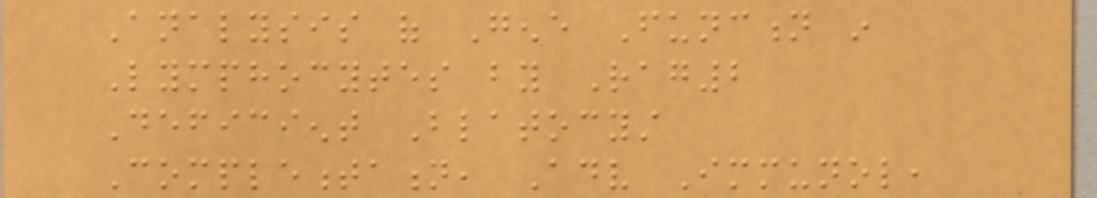Analysis of Gene Function in
Lymphocytes by Rag2
Deficient Blatocyst
Complementation, Adv Immunol,
